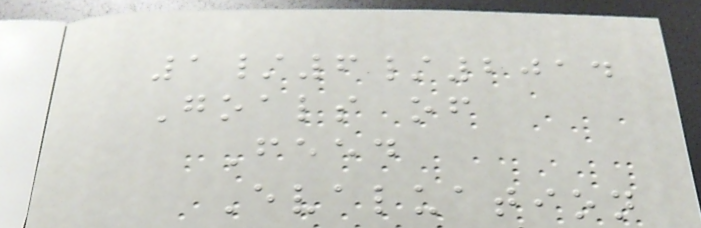1/6/2014
Goals of
Feed
Evaluation
